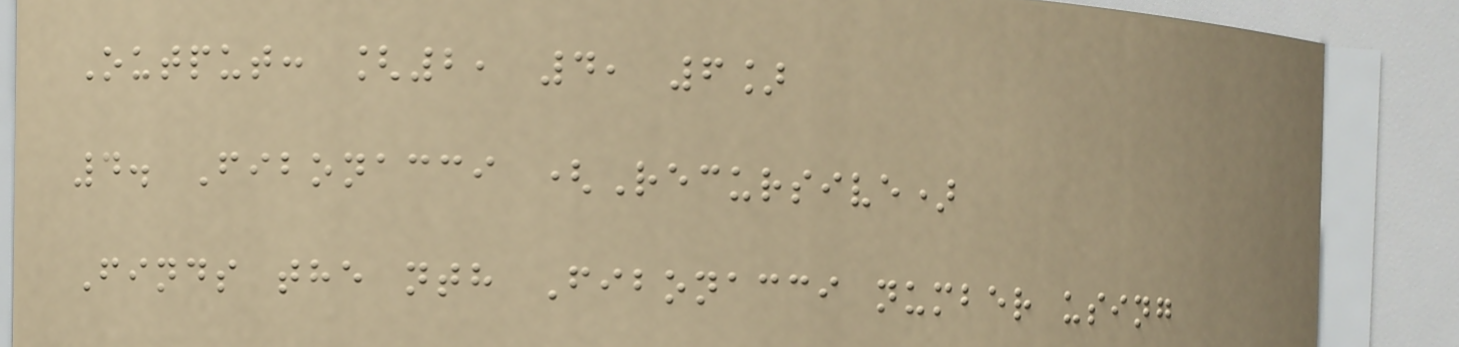Output: [2, 4, 6]
4. Fibonacci (Recursive)
Finds the nth Fibonacci number using
